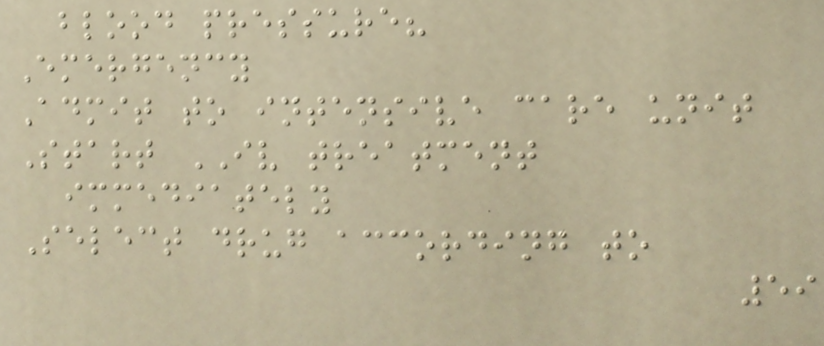blood pressure?
Emergency
Admit to intensive care unit
Start IV treatment
immediately
Select drug according to
59
